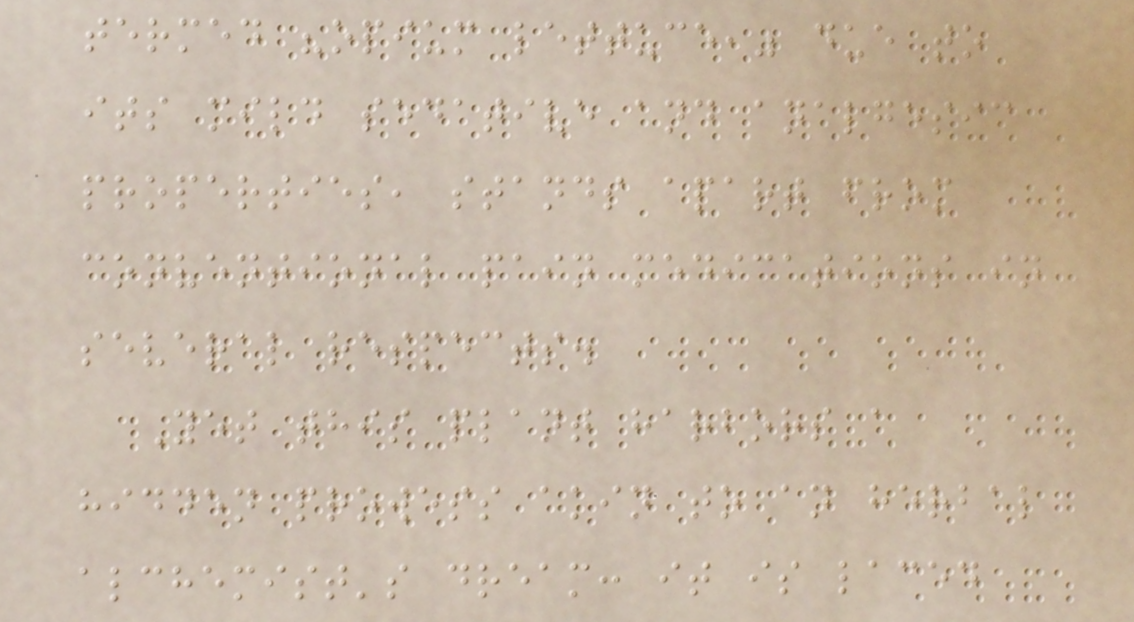termed "opium lettuce," due to
its mild sedative and analgesic
properties, stands apart from
conventional pain medications in
several respects.
Yet this plant harbors a
hidden prowess akin to an herbal
alchemist's dream: it is laced
